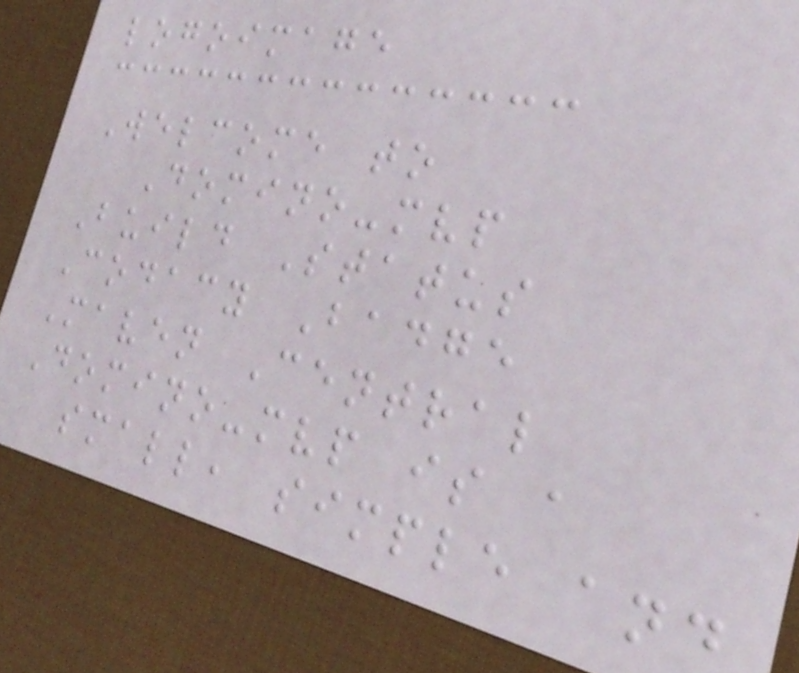logoimage
Welcome to
Domino-mvp
Build Status
Codacy Badge
Maven Central
Domino-mvp is a
small, simple and
